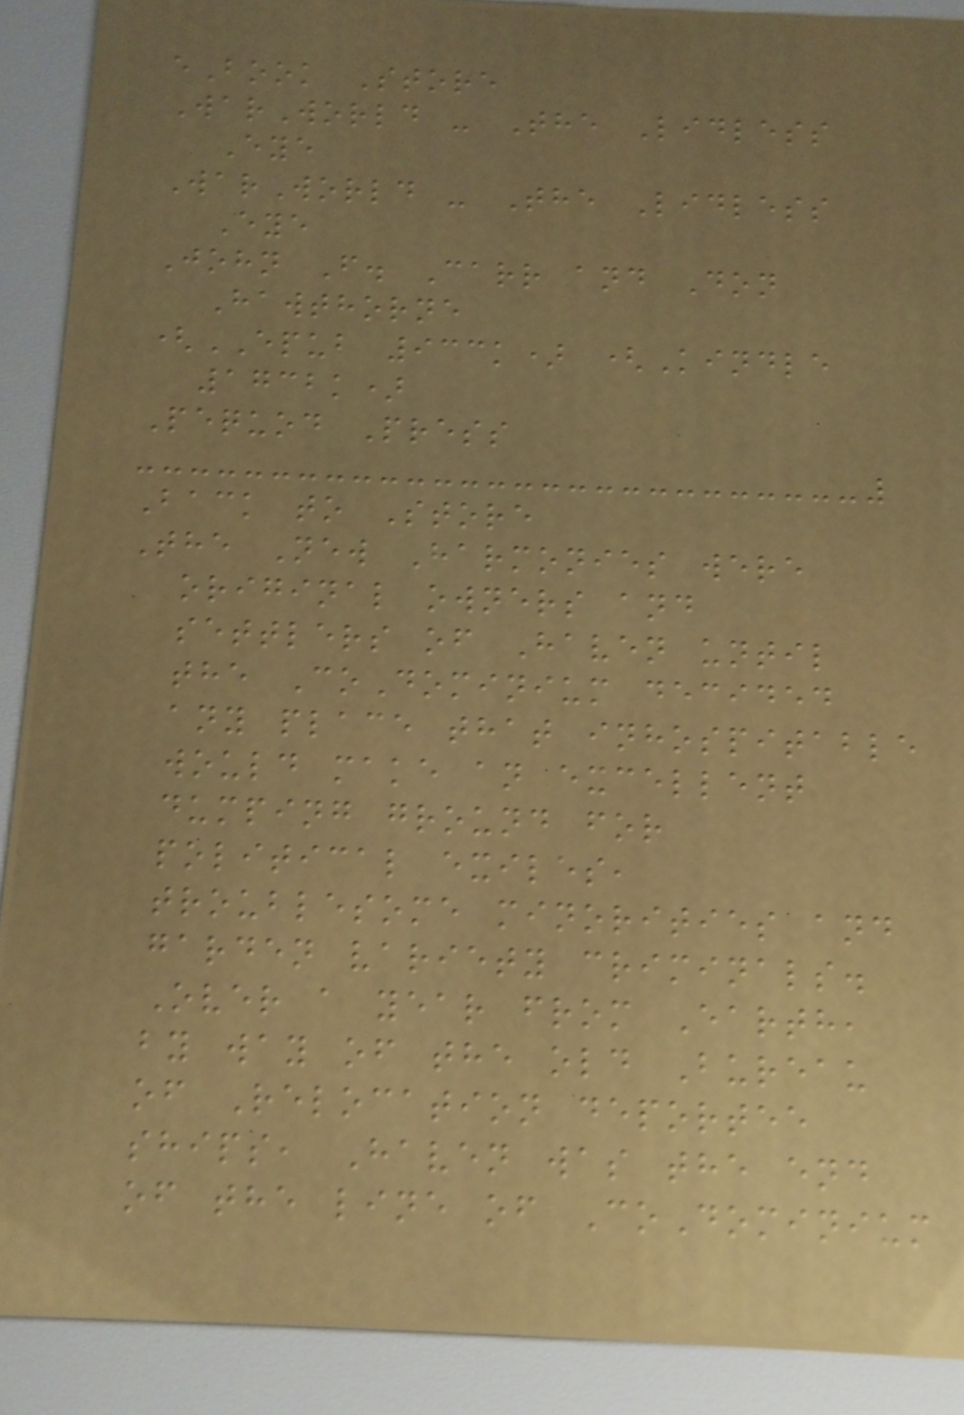eBook Store
WarWorld - The Lidless
Eye
WarWorld - The Lidless
Eye
John F. Carr and Don
Hawthorne
(EPUB 933k) (Kindle
1732k)
Pequod Press
Back to Store
The New Harmonies were
original owners and
settlers of Haven until
the CoDominium decided
any place that inhospitable
would make an excellent
dumping ground for
political exiles,
troublesome minorities and
garden variety criminals.
Over a year from Earth,
by way of the old Bureau
of Relocation deportee
ships, Haven was the end
of the line of CoDominium
